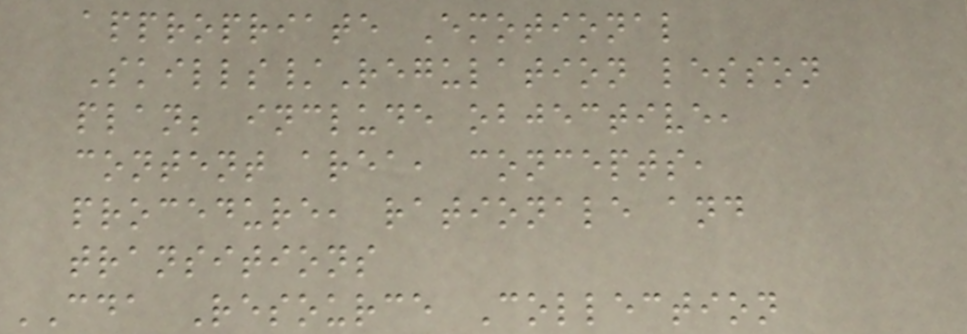appropriate Emotional
Skills/Regulation lesson
plan; include objective,
content area, concepts,
procedure, rationale and
transitions
CDA Resource Collection
